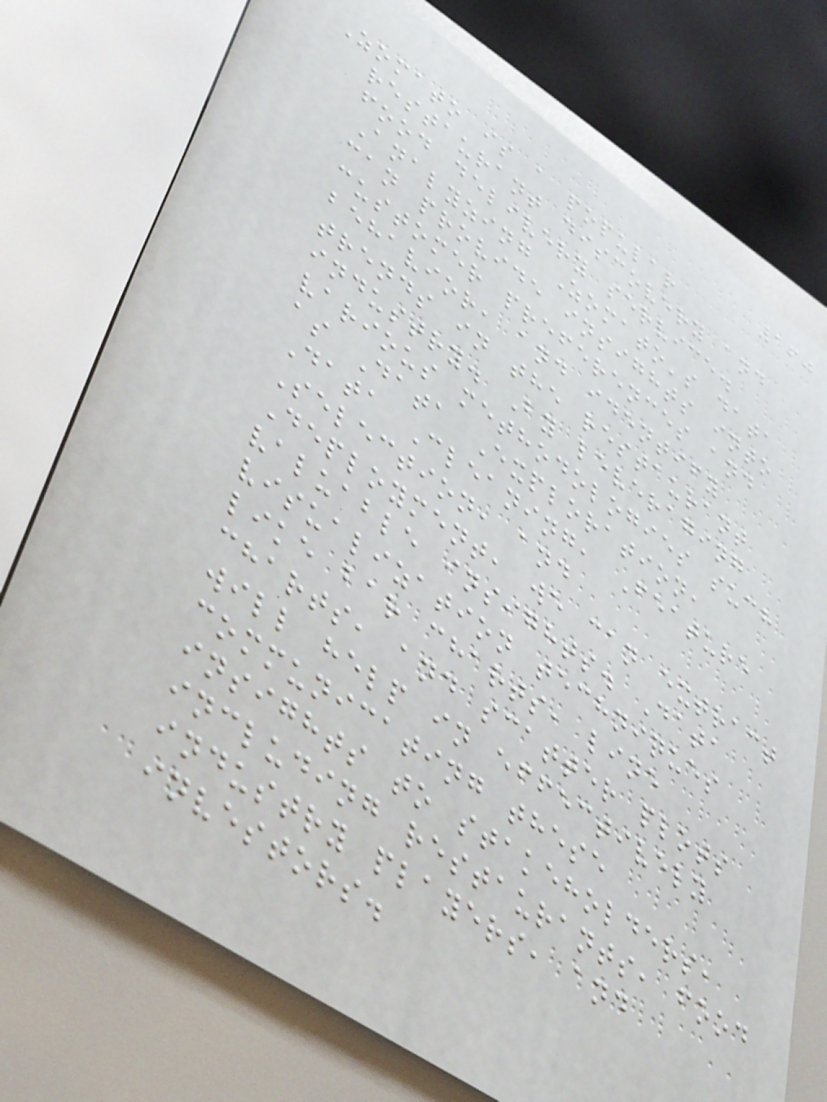160
Zomato is a popular
restaurant discovery and
food delivery service.
Analyzing Zomato's data
can provide insights into
customer preferences and
behavior, and identify
trends in the restaurant
industry. By leveraging
various methodologies such
as Data Exploration,
Data Cleaning, Feature
Selection, and
Deployment, we can extract
valuable insights. Data
visualization techniques
like bar charts, line
charts, and scatter plots
will help in effectively
communicating these
insights to stakeholders,
including restaurants, food
industry players, and
investors.
